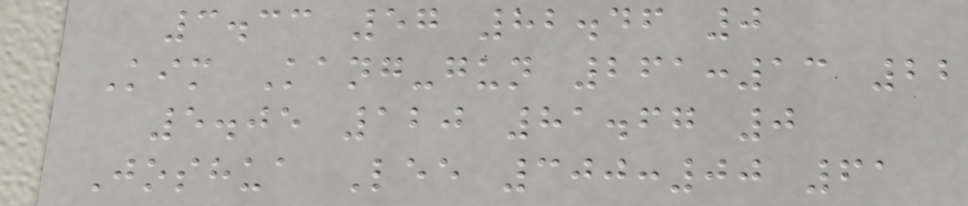3.33 57 82.46 0
Kim Kang-gun 261:13 22
5.05 120 81.67 0
Joshua Lee 300:00 61
